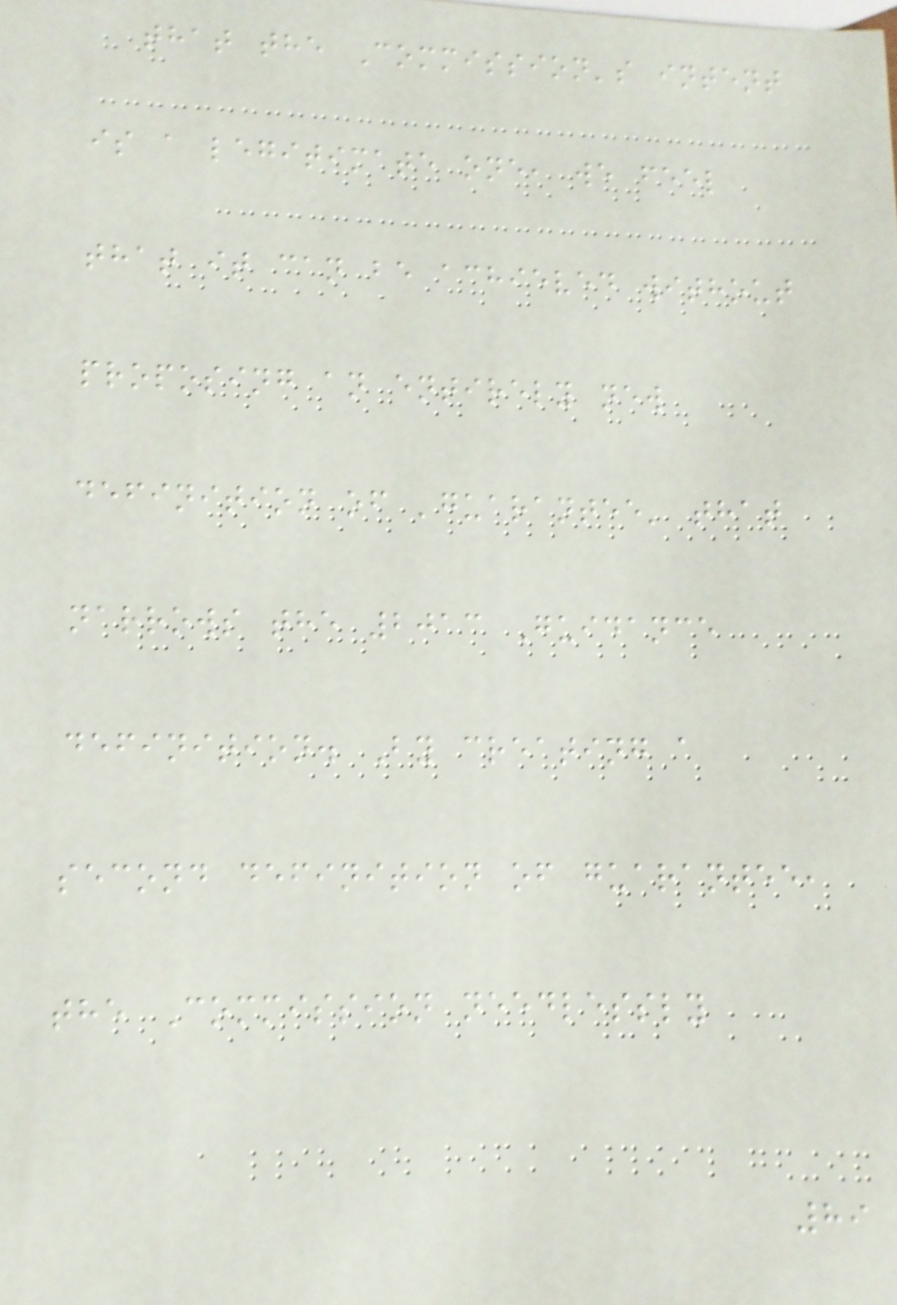that the Commission's intent
is a legitimate one, we feel
that it can be achieved without
proposing an entirely new
definition of 'guarantee' that
narrows the 2013 Guidance
definition. By creating a
second definition of guarantee,
the Commission needlessly
89
